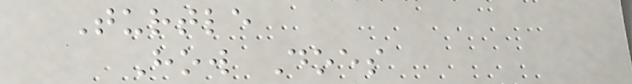Turtle
How Does
